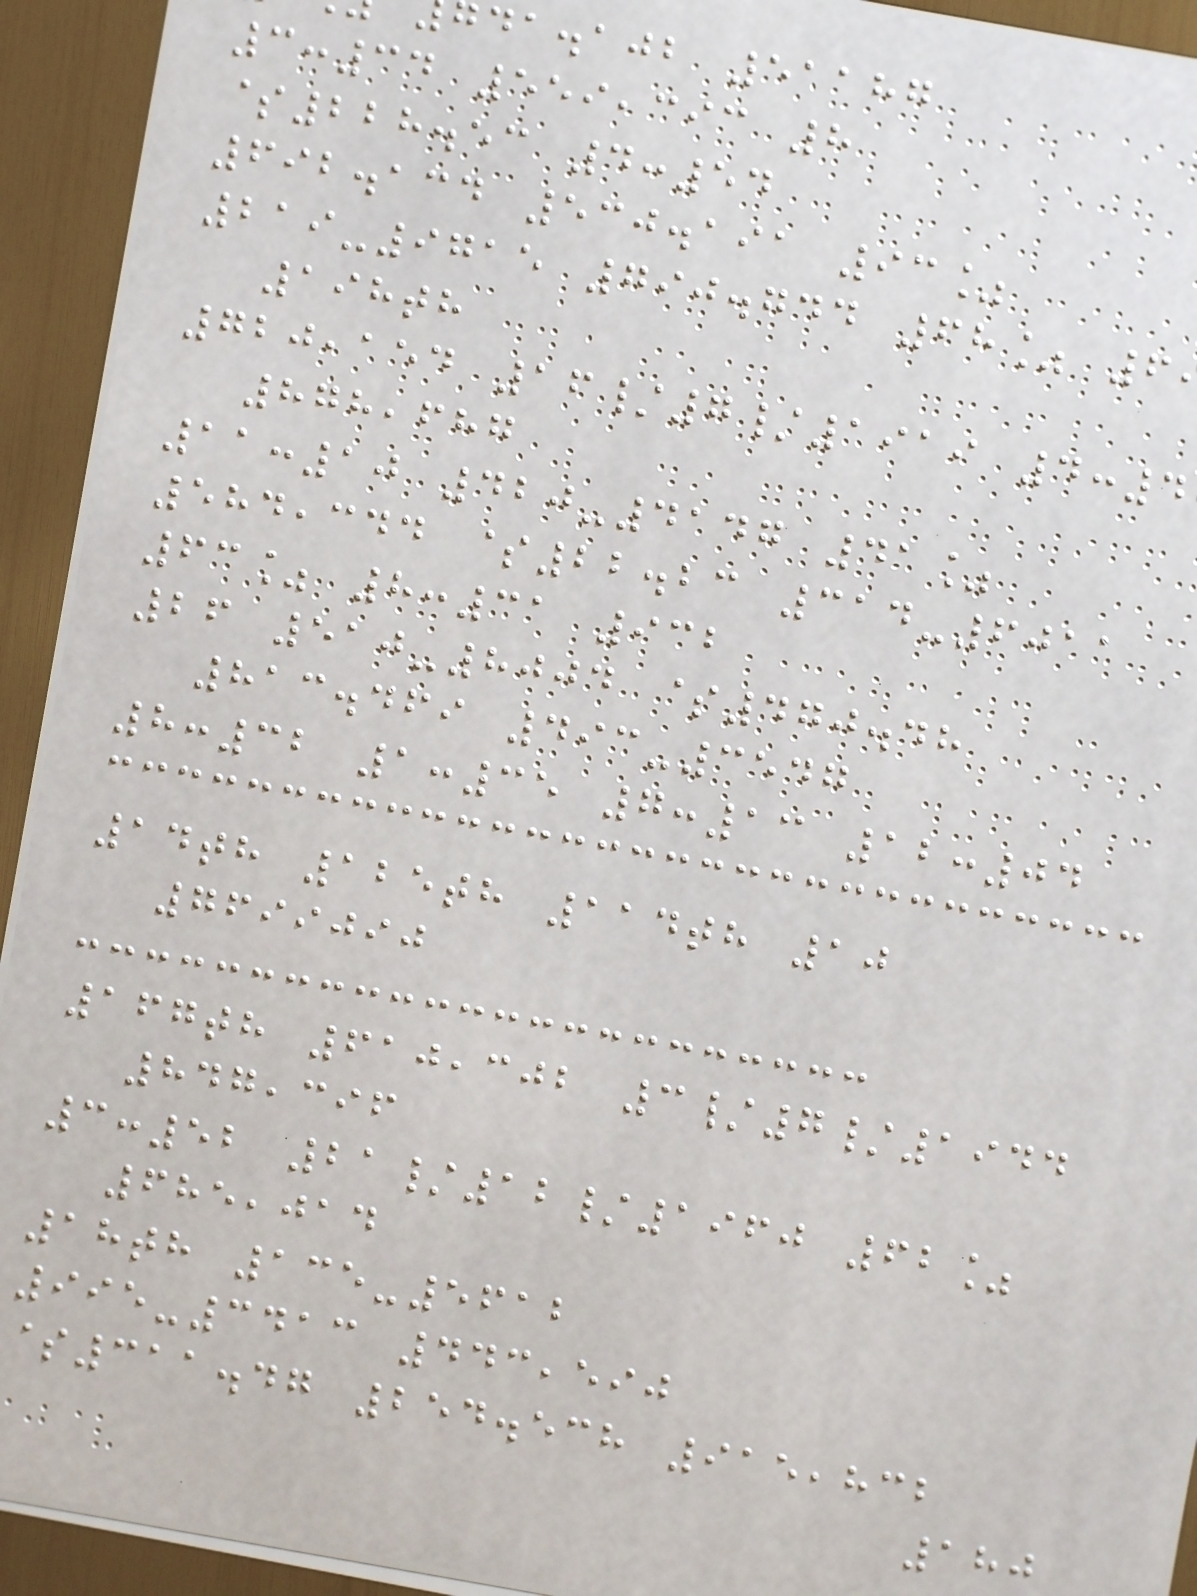da.ajb 51187
3:34 559,393 8
$228.53 4:54
692.134 530.191 93%
219-9715 790.744 68% 6
198th
720,154 16/7/1919 4:4
878,687
11:10 420-4147 41%
584,344 $22.23 314-6011
63% 8:31 932
26 510-8004 $470.48
813.469 493-3547
8:32 1:35 7:13 12:04
14th 125th 114th 10
7699090
167th 610,302 3/7/1944
847,396
3:52 21/12/1960 62%
685,014
18th 135-5612
995-3413 443,590
$311.47 254.538 915,832
180
